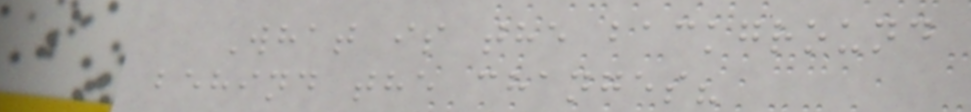What is the background
behind the changes?
